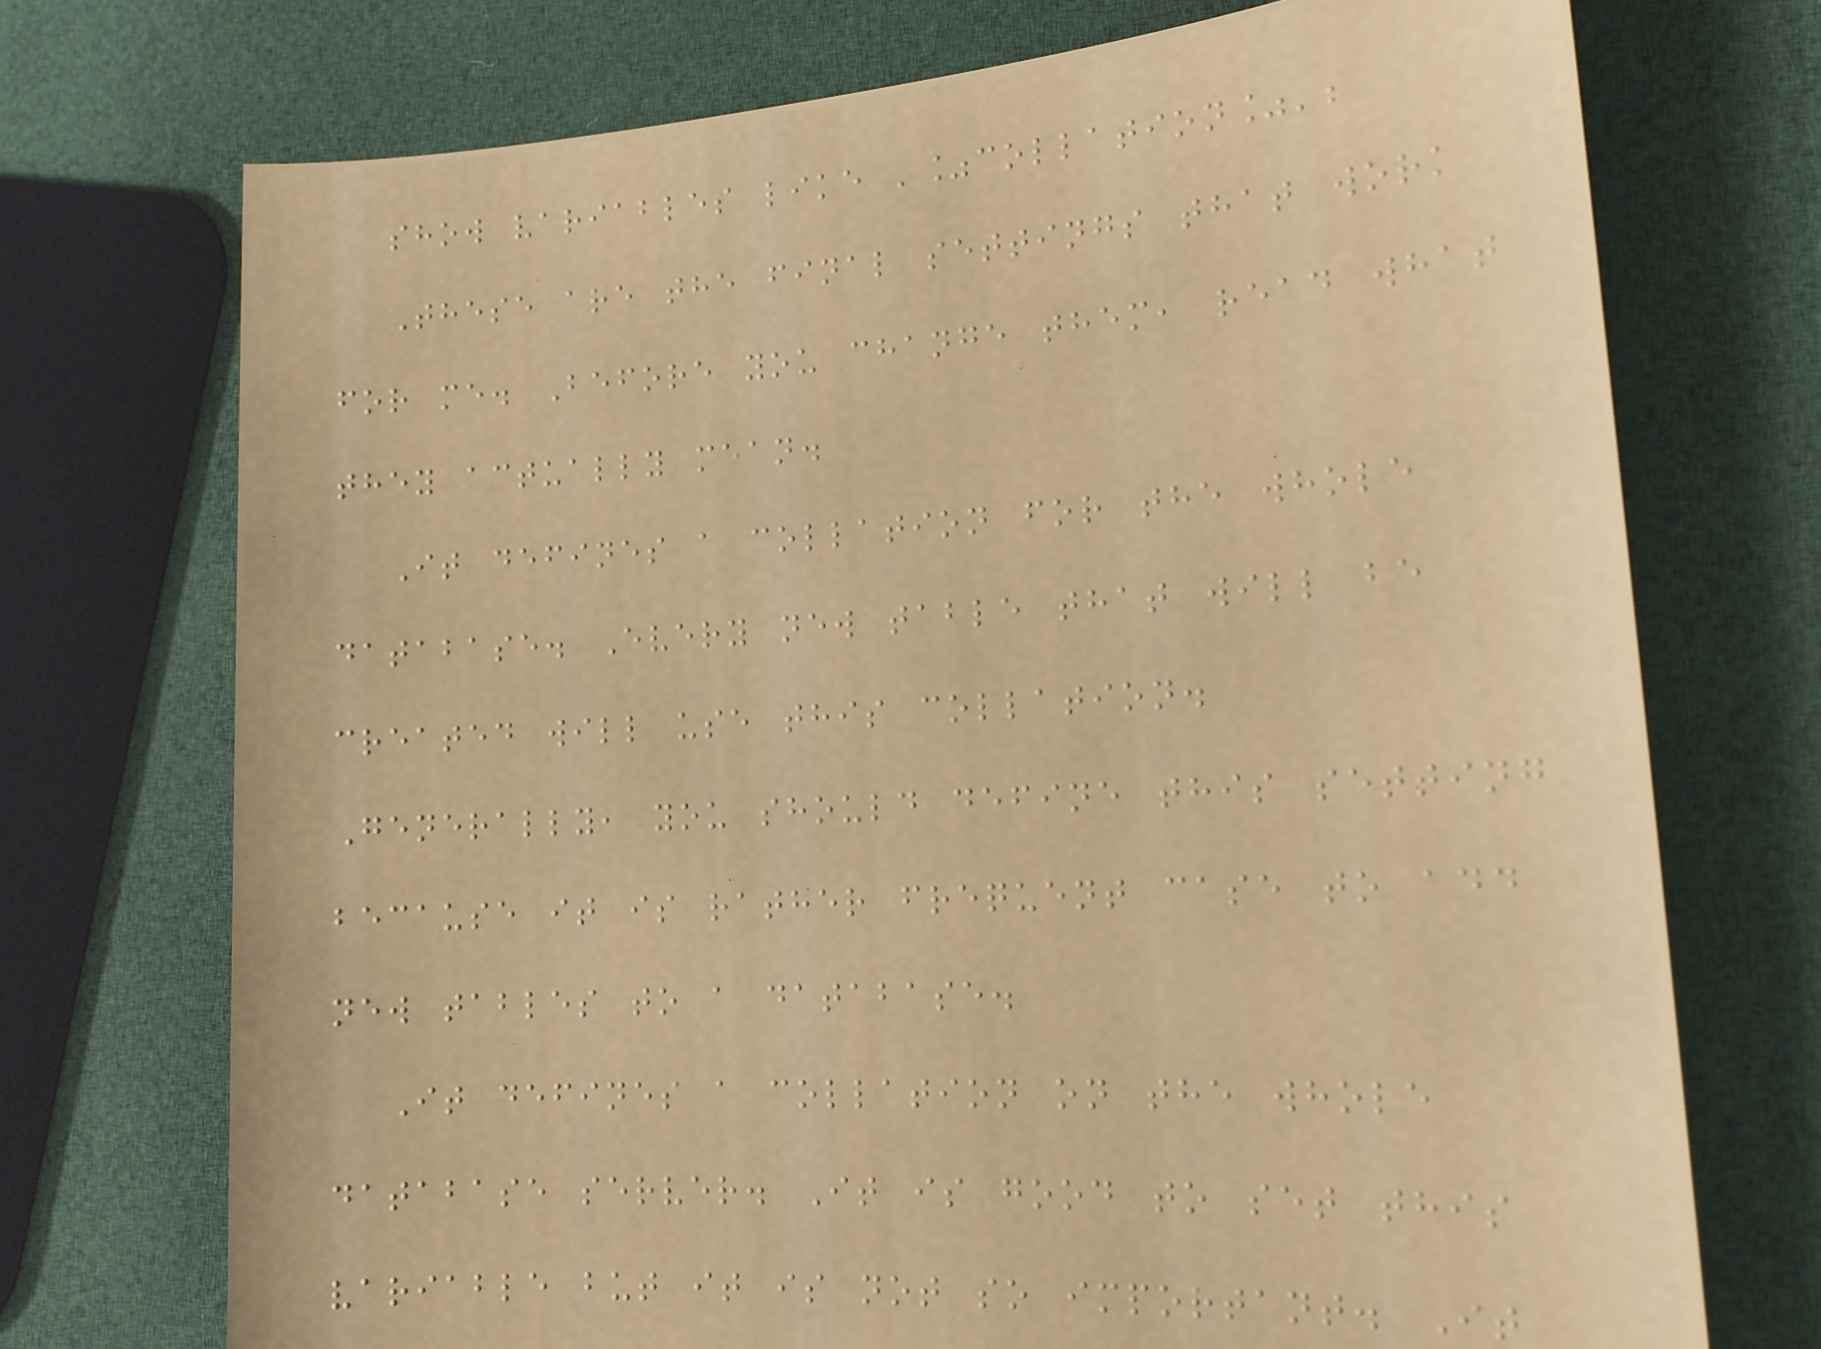show variables like '%collation%';
These are the final settings that work
for me. Before you change them, read what
they actually mean.
It defines a collation for the whole
database. Every new table that will be
created will use this collation.
Generally, you should define this setting
because it is rather frequent case to add
new tables to a database.
It defines a collation on the whole
database server. It is good to set this
variable but it is not so important. It
